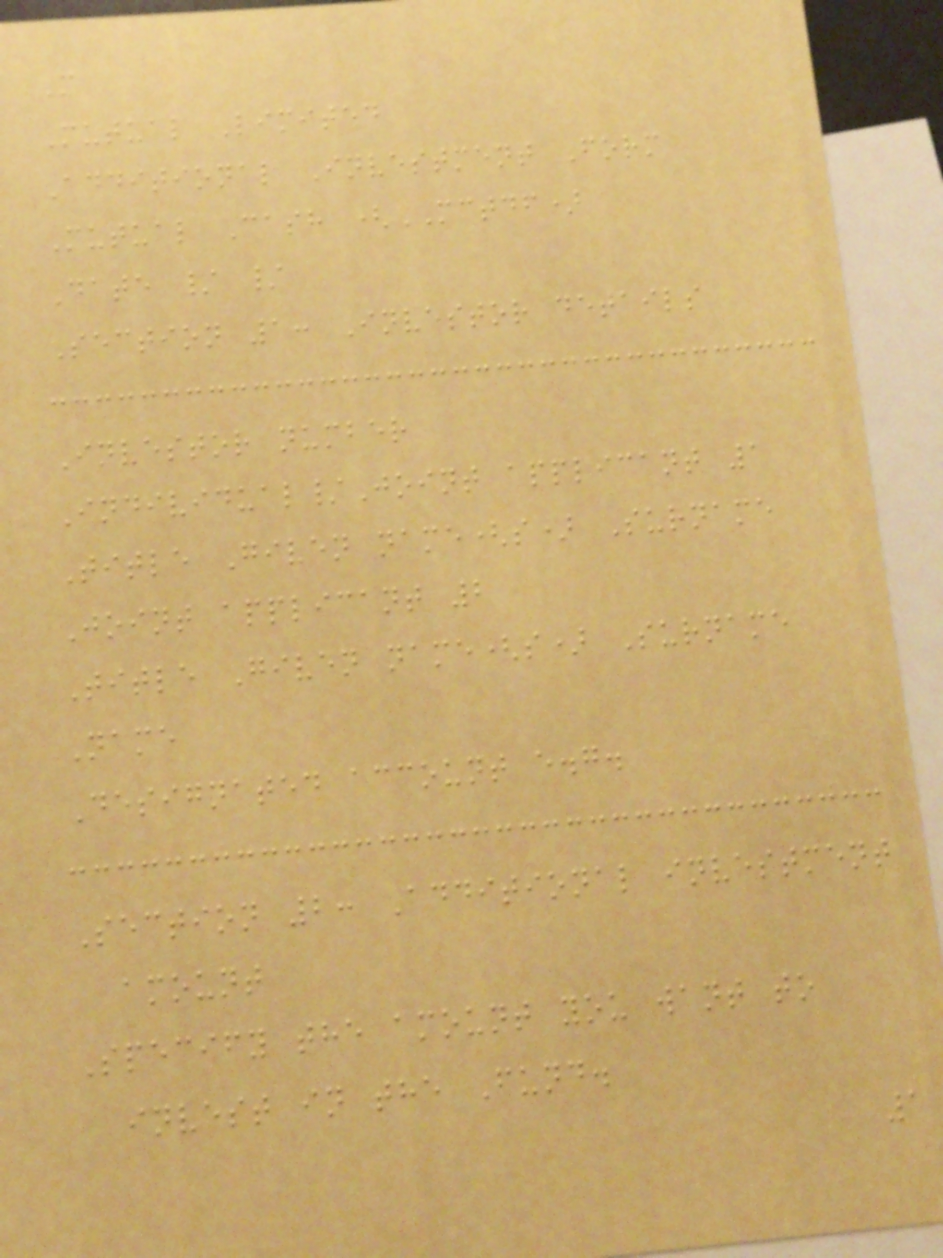M
Mutual Limited
Additional Investment Form
Mutual Cash (MCTDF)
Date / /
Section 1: Investor details
Investor number
Individual/Joint applicant 1
Title Given name(s) Surname
Joint applicant 2
Title Given name(s) Surname
Name
Designated account e.g.
Section 2: Additional investment
amount
Specify the amount you want to
invest in the Fund.
1
